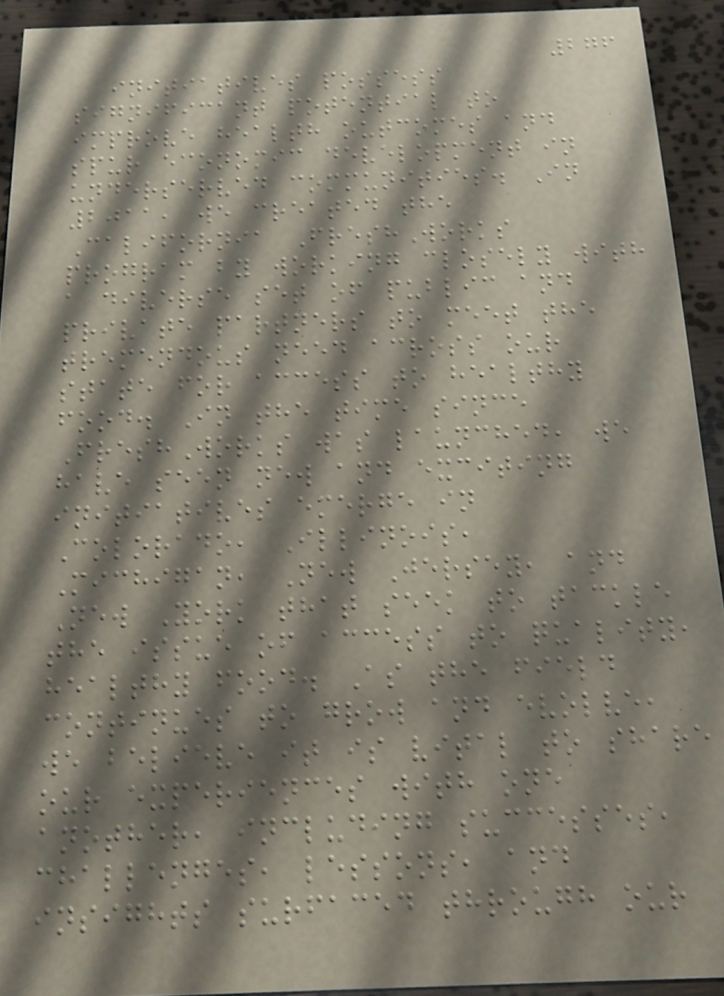276
initiatives possess
significant potential to
improve health outcomes and
spur economic development in
underserved communities. In
2011, we created the
California FreshWorks
program by working closely with
a diverse set of public and
private partners to meet the
tremendous need across our
state for access to healthy
food. In the time since
FreshWorks was launched, we
have seen new and exciting
initiatives emerge in
Colorado, Illinois,
Michigan, New Jersey, and
New York that seek to tackle
the issue of access to quality,
healthy food. As the field
continues to grow and evolve,
we believe it is vital to share
our experiences with one
another, including successes,
challenges, lessons, and
insights surfaced through our
